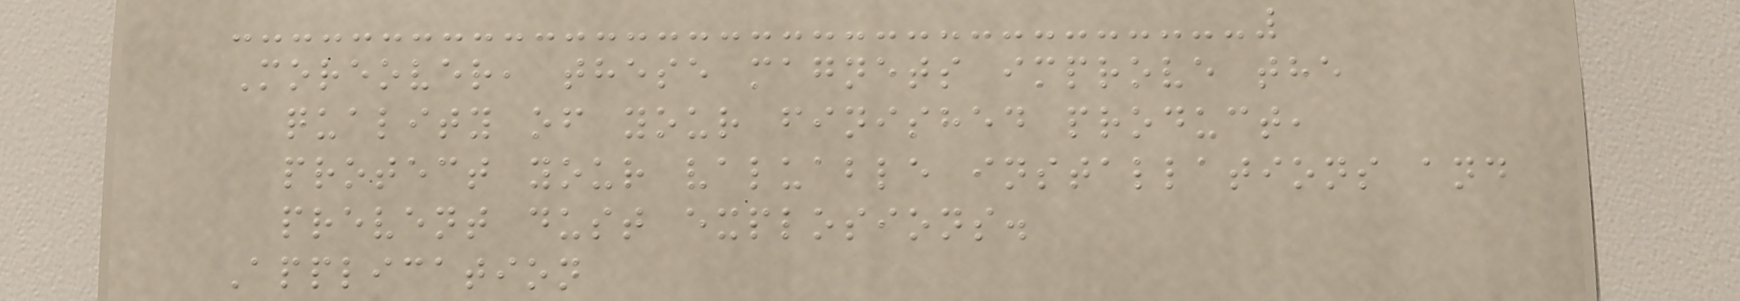Moreover, these magnets improve the
quality of your finished product,
protect your valuable installations and
prevent dust explosions.
Application
